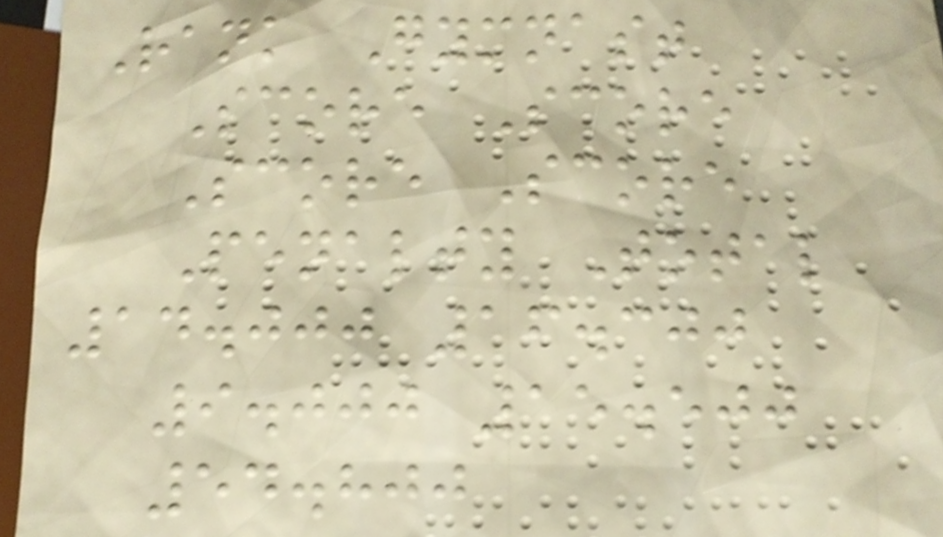Rank Gymnast
Score Score
Score Score
Penalty Total
14.000 16.300
9.000 15.500
54.800
